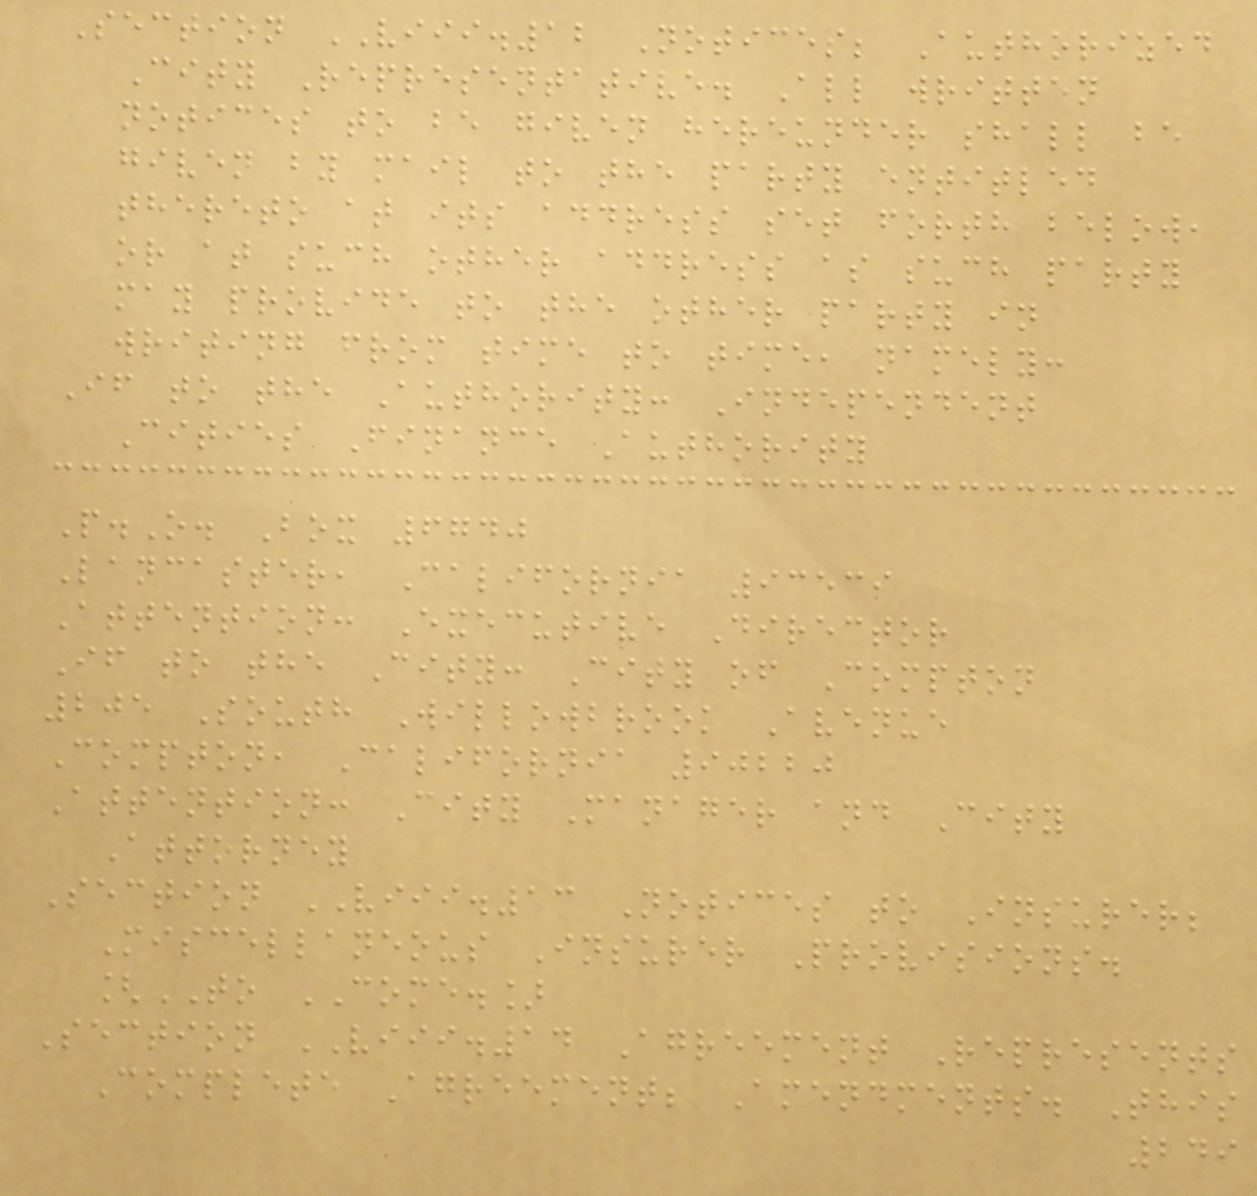Section VIII.12 Notices; Authorized
City Representative. All written
notices to be given hereunder shall be
given by mail to the party entitled
thereto at its address set forth below,
or at such other address as such party
may provide to the other party in
writing from time to time, namely:
If to the Authority: Independent
Cities Finance Authority
P.O. Box 6740
Lancaster, California 93539
Attention: Executive Director
If to the City: City of Compton
205 South Willowbrook Avenue
Compton, California 90220
Attention: City Manager and City
Attorney
Section VIII.13 Notices to Insurer;
Miscellaneous Insurer Provisions.
[TO COME.]
Section VIII.14 Agreement Represents
Complete Agreement; Amendments. This
249
